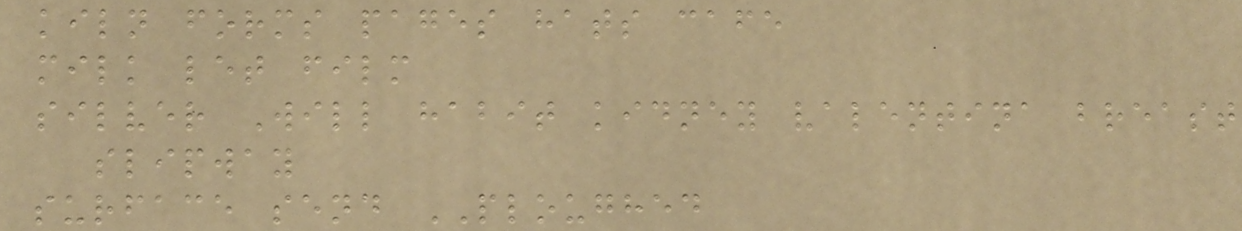kiln forms pages hats cafe
milk let film
silver Will habit kidney valentina breast
slipway
surface send PLOUGHED
